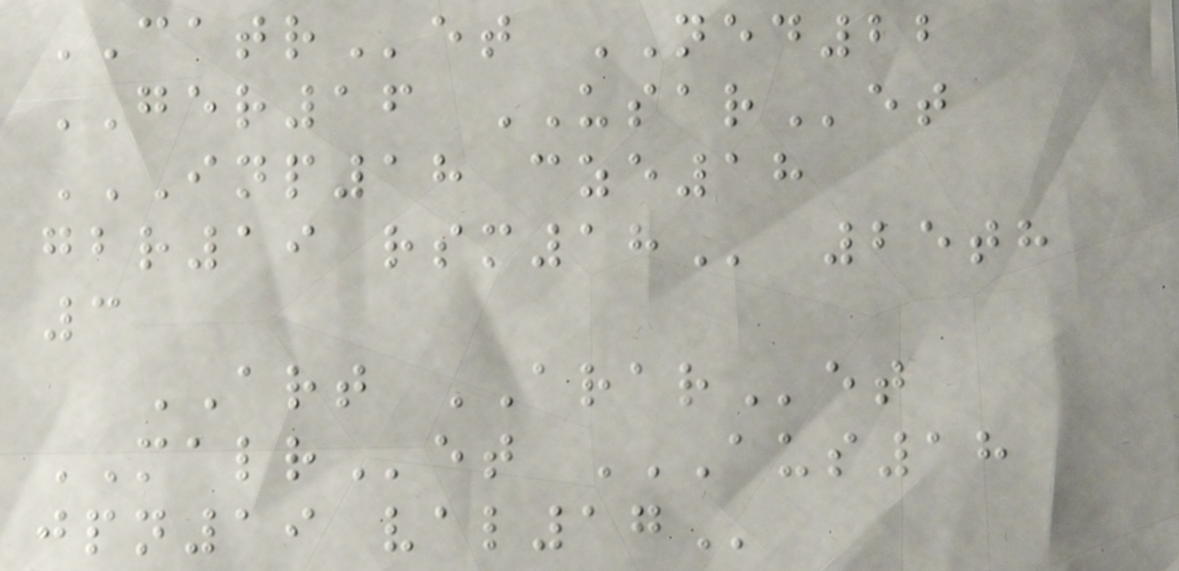CATRet NED22
GER16 USARet
INP18 CZE18
GBR19 RSM18 25th
3
ART ARARet
MALRet AUS18
JPN19 VAL17
